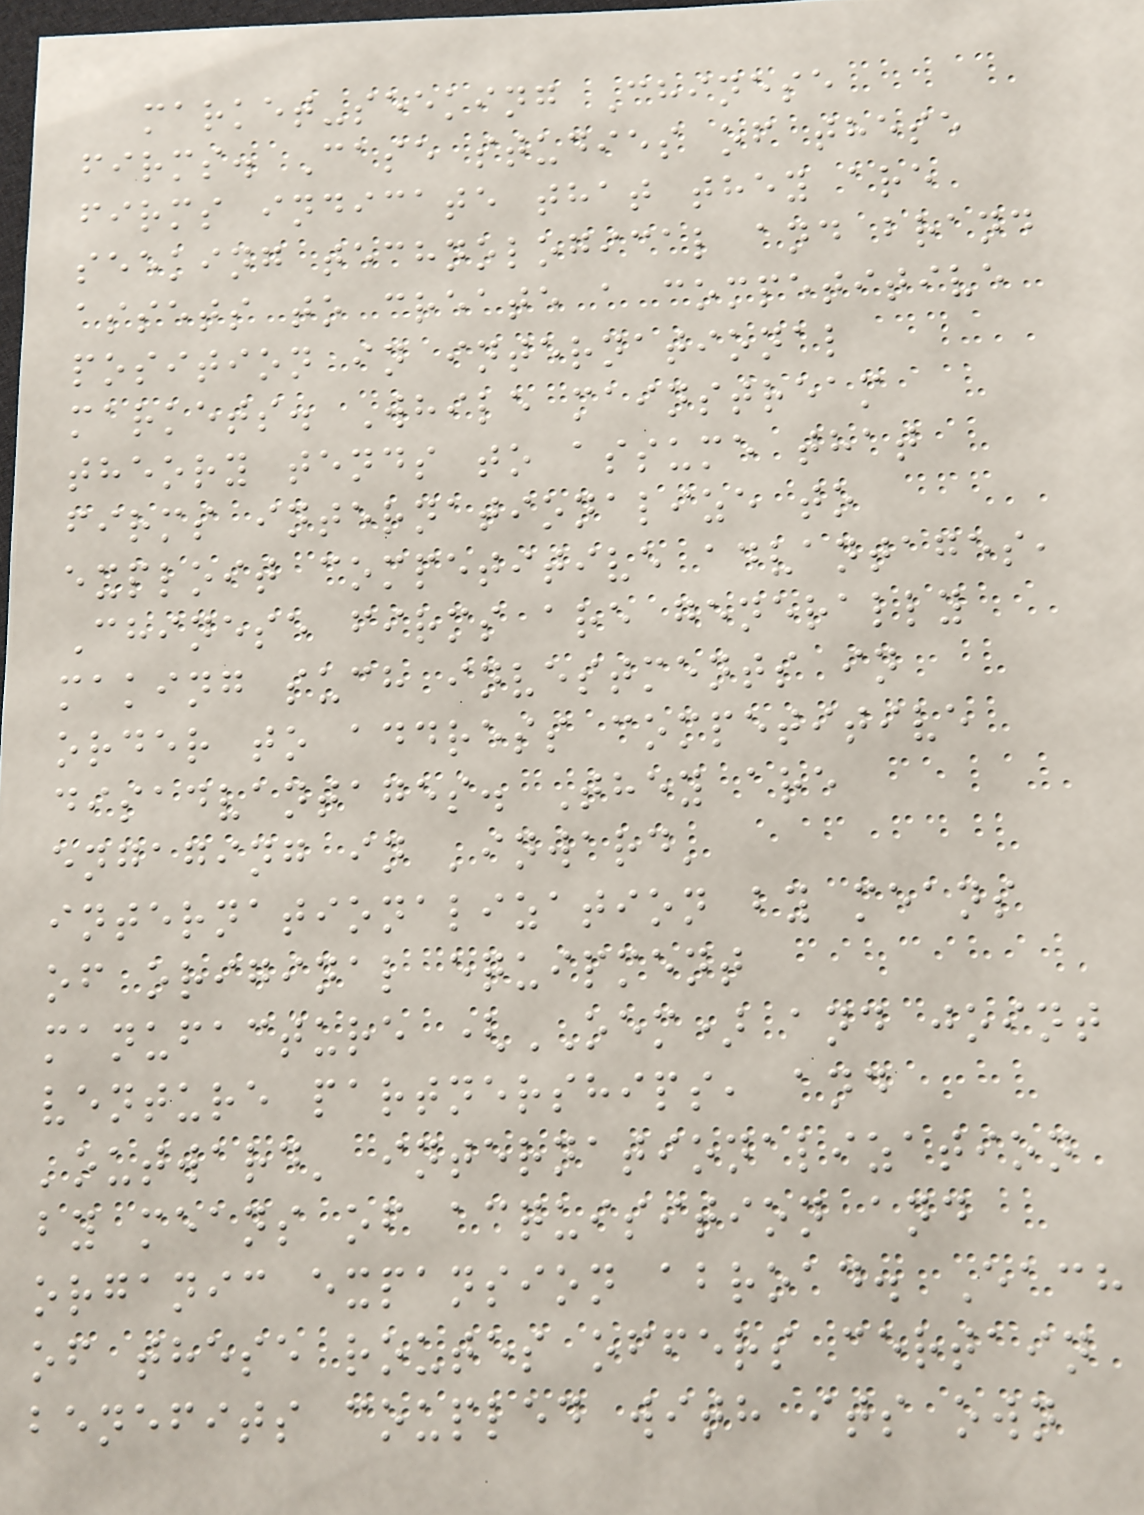market-seeking Chinese
firms. Case studies of these
firms indicate that they are
seeking technological and brand
assets to create a competitive
position in international
markets. While mainstream
theory tends to assume that
firms internationalize to
exploit competitive advantages,
Chinese firms are generally
making such investments in
order to address competitive
disadvantages. They are
engaging in 'inward'
internationalization by means
of original equipment
manufacture (OEM) and joint
venture partnerships, and
'outward' internationalization
by means of acquisition and
organic expansion abroad. Each
of these routes offers certain
benefits coupled with its own
